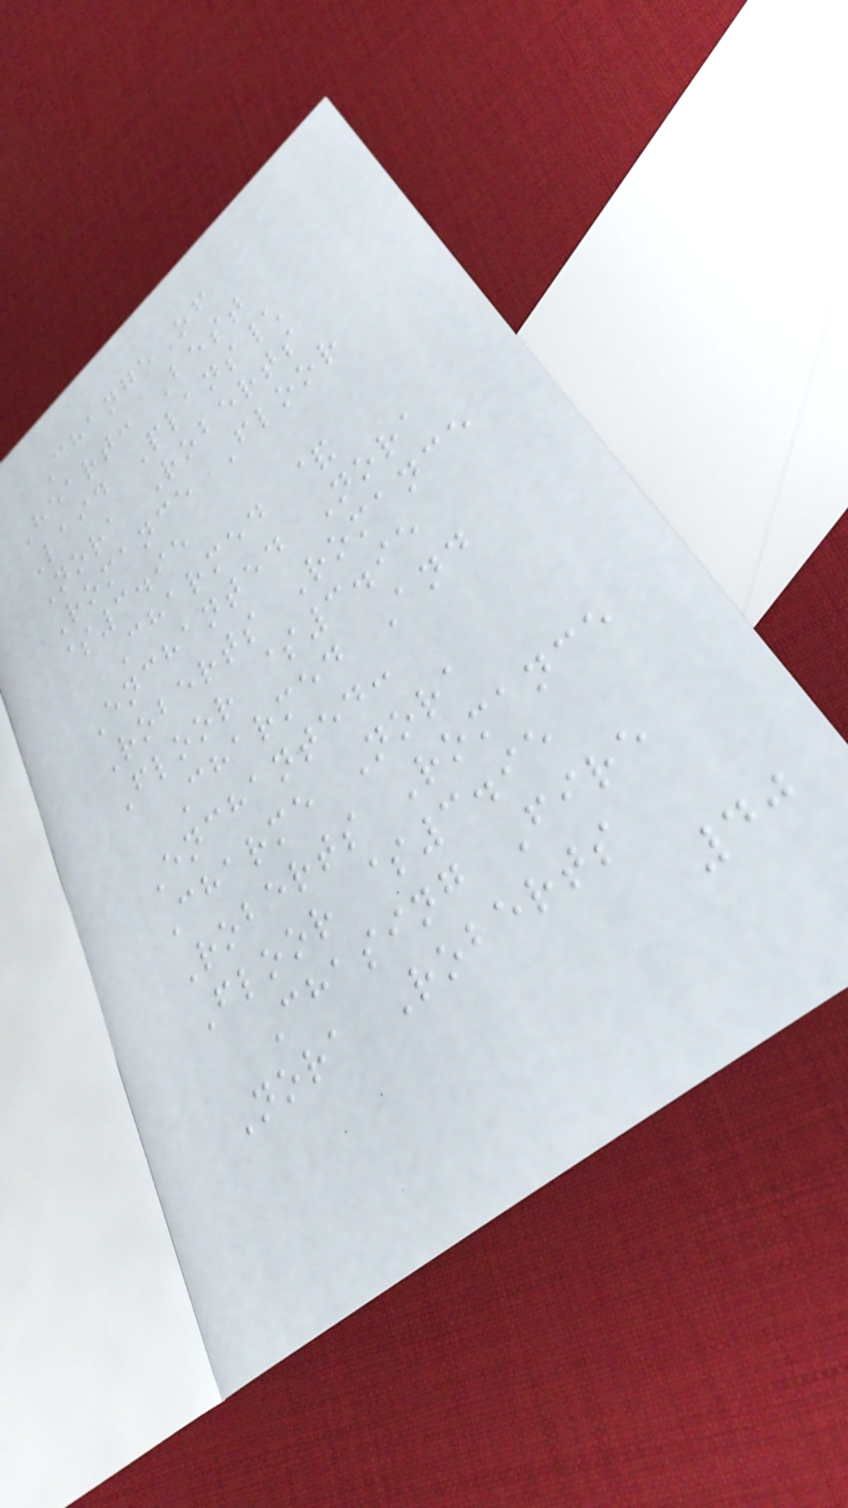Change of
Heart: Best
Laid Plans\
Nora Roberts
Romance Floor
$3.95
Charmed &
Enchanted Nora
Roberts Romance
Floor $3.95
Charmed And
Enchanted:
Charme Nora
Roberts Romance
Floor $3.95
Chasing Fire
Nora Roberts
40
